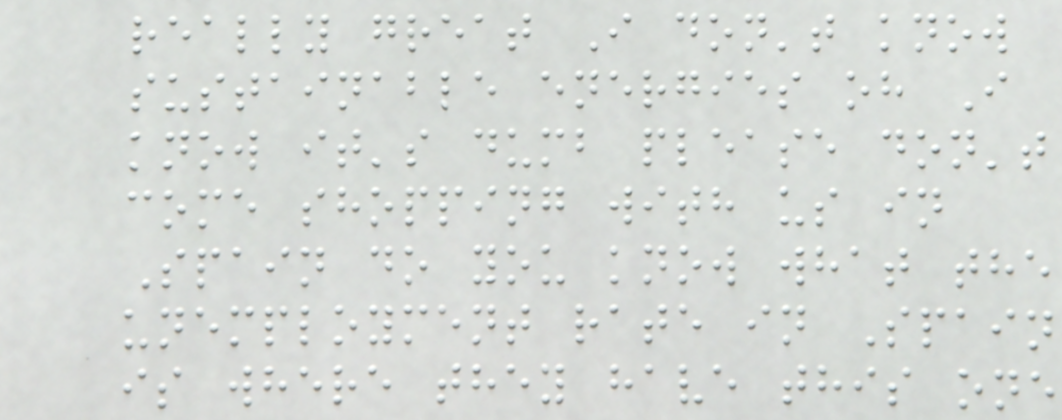really great I don't know
sustainable energies oh I
know it's dumb please don't
come shopping with us in
Spain do you know what the
unemployment rate in Spain
is where they have this one
